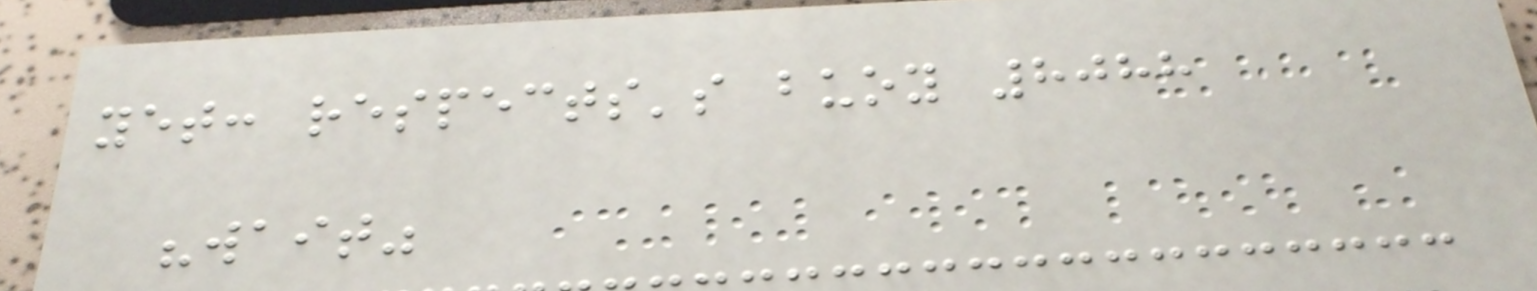yet: respects's buoy 8088
"wait"
